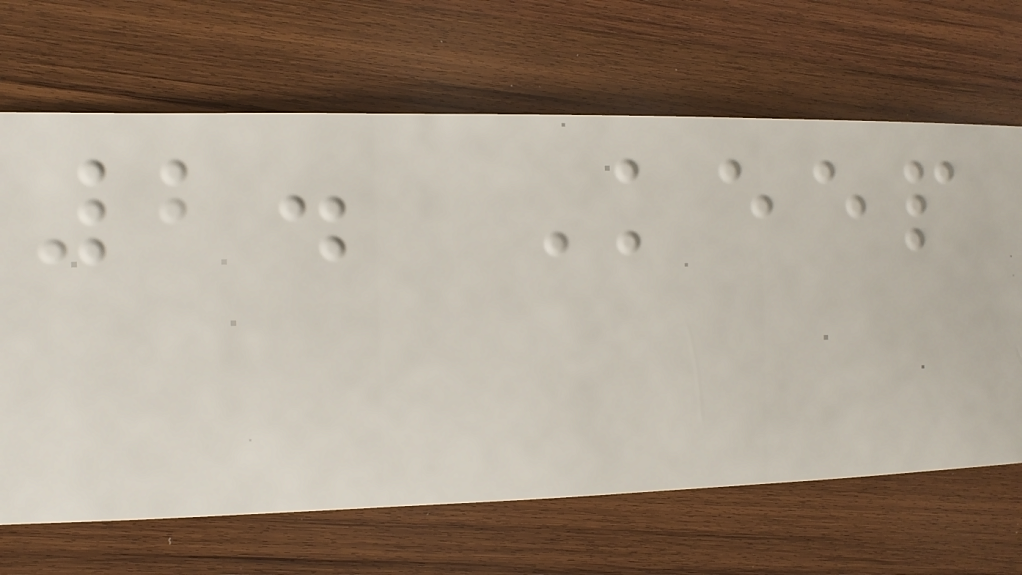2. Keep
